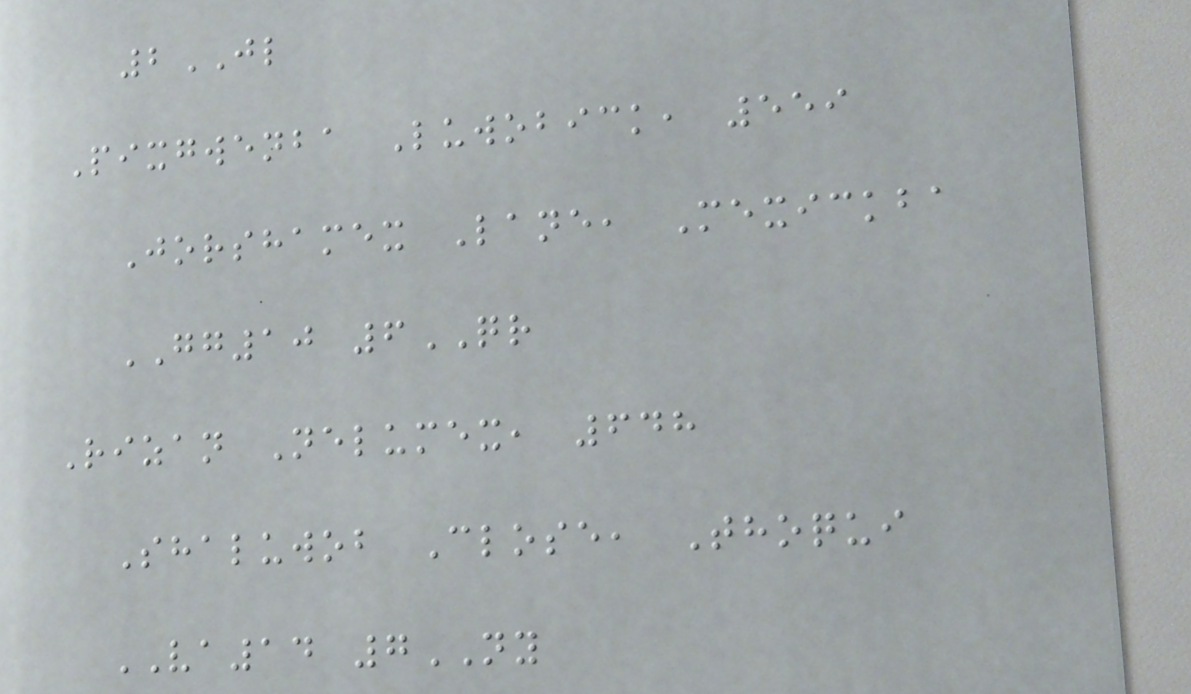2JL
Pixgwenba Luwobick, 559
Jorshamex Lane, Mexickba
GG10 6QR
Rizan Nelumex, 648
Shaluwob Close, Thoqui
VA14 7NY
